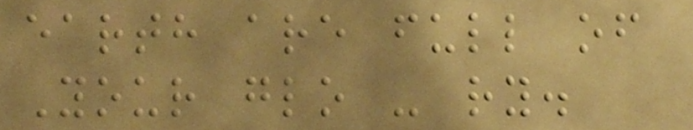earth are full of
Your glo - ry.
